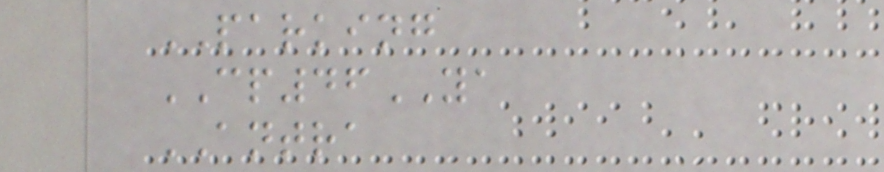PARKING
CP46YA
ANTRA
